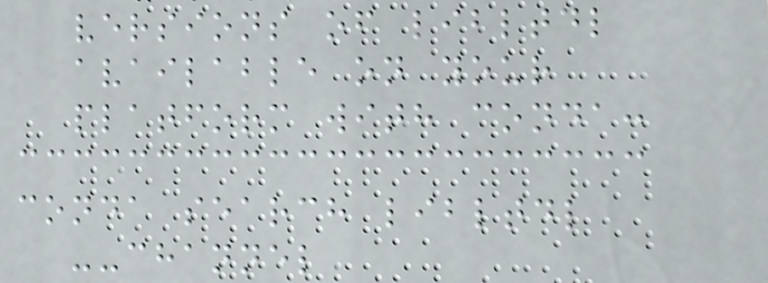versions of libltdl
available on your
platform with conda:
conda search libltdl
--channel
